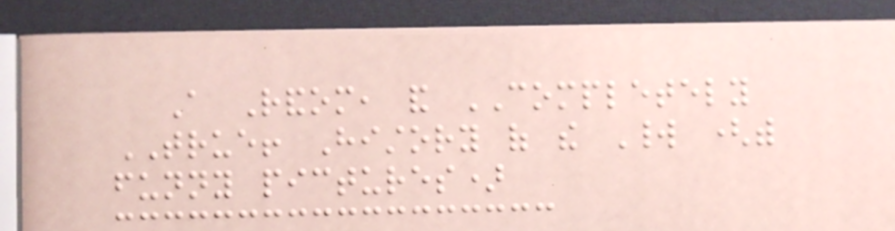A Random, and COMPLETELY
TRUE! History of the World (with
funny pictures)
